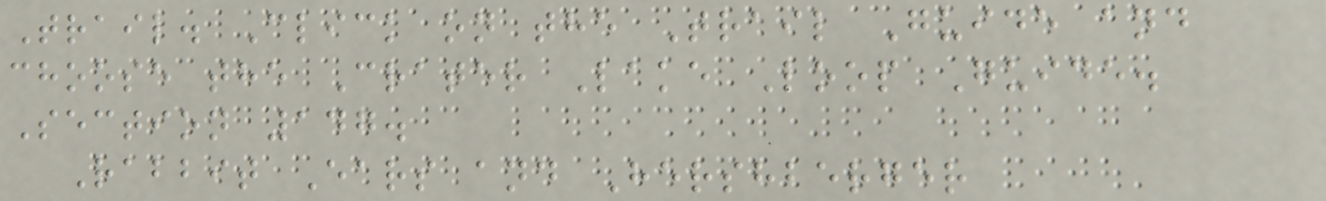Trail. Click on the Trail Guide and
choose the Crater Lake Loop Guide.
Section 147.
Rabbit Ears and Hershberger
